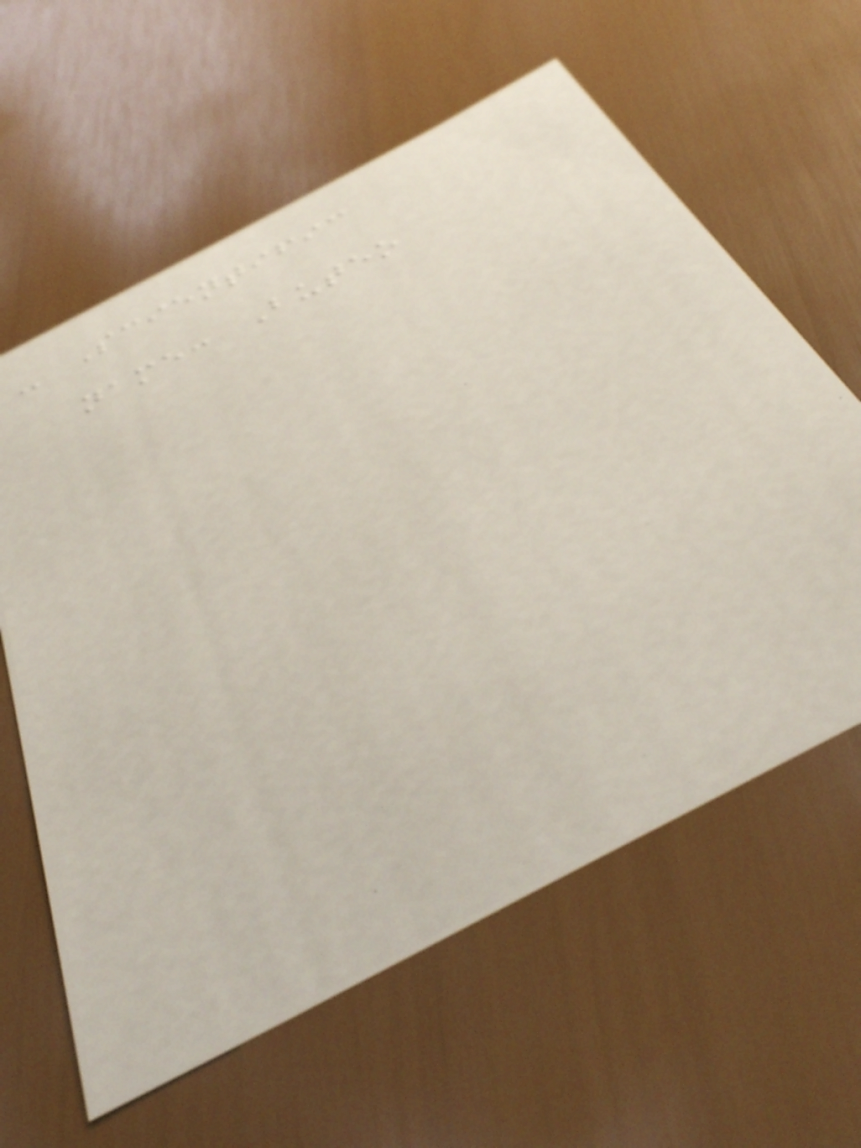- Scientific
name: Buteo
